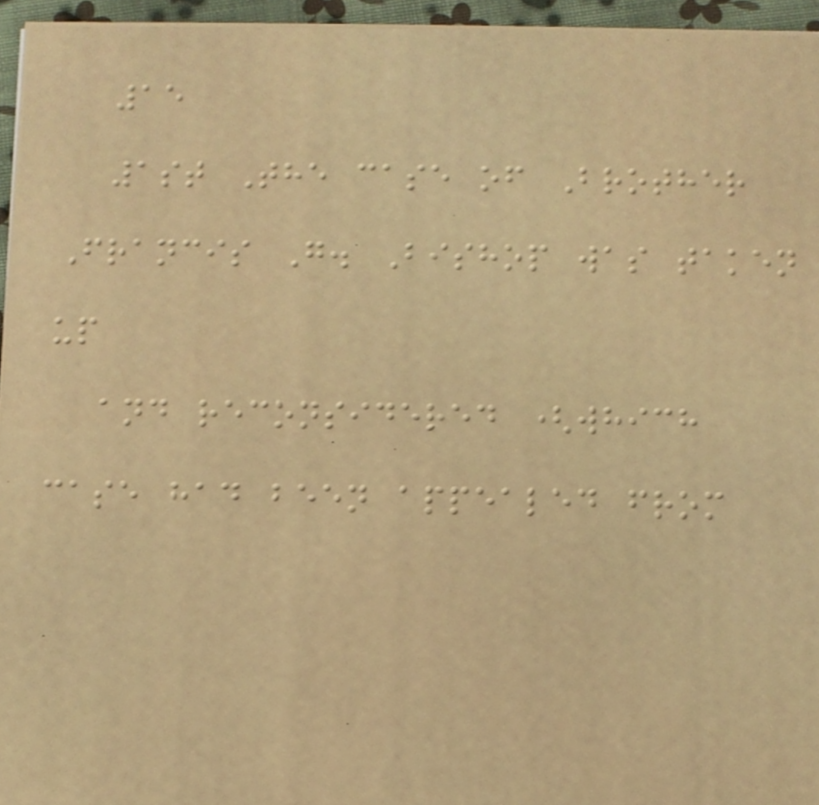15
1st The case of Brother
Francis G. Bishop was taken
up
and reconsidered (which
case had been appealed from
